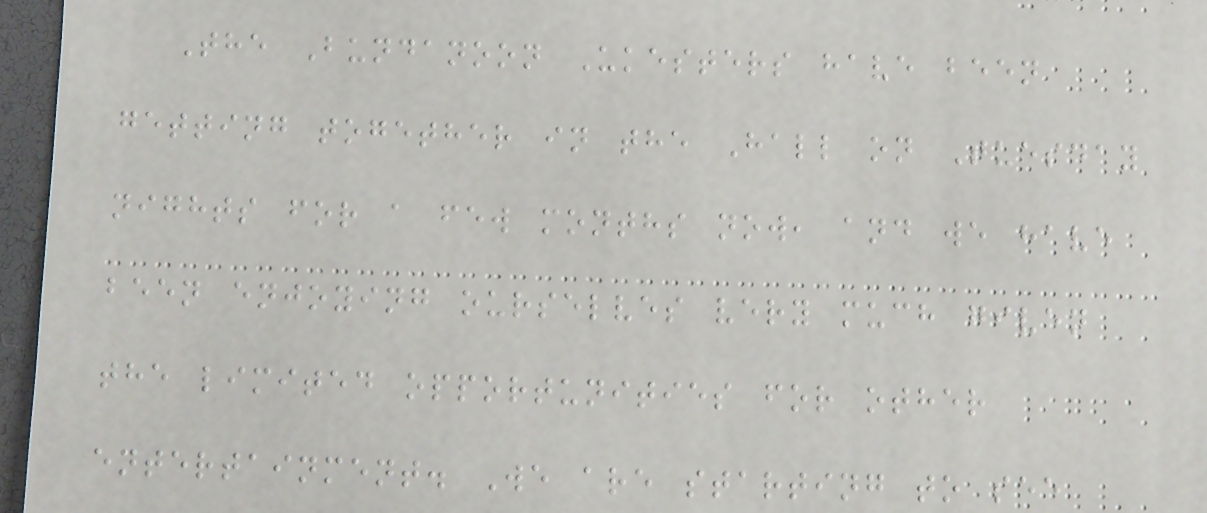The Bundanoon Ukesters have been
getting together in the Hall on Tuesday
nights for a few months now, and we have
been enjoying ourselves very much given
the limited opportunities for other
entertainment. We are starting to see
